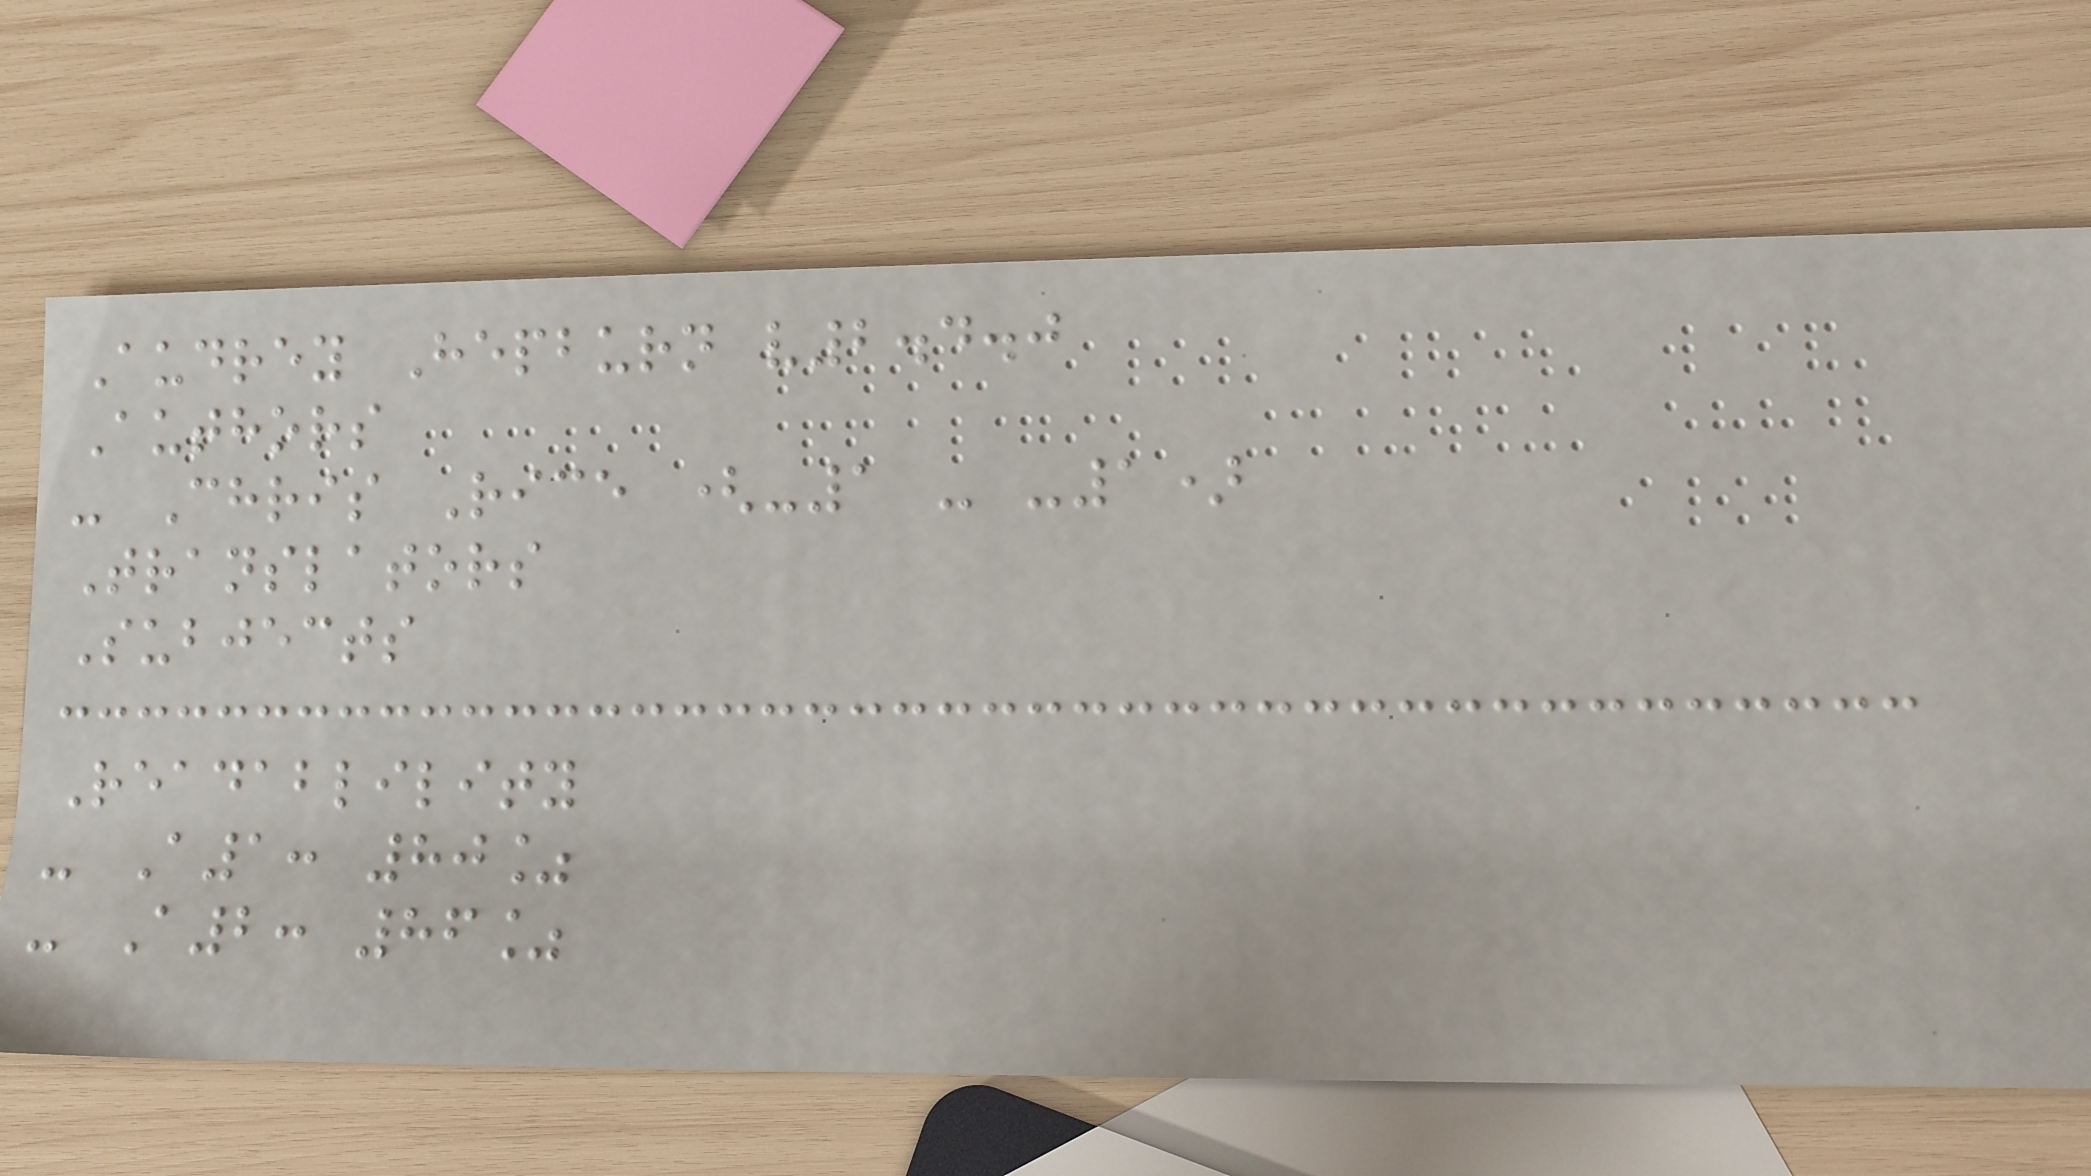Audrey Hepburn v2.4.0
Authors
- Chris Rice (-1 - -1)
Translators
Subjects
Readablility
- A1: 80%
- A2: 86%
